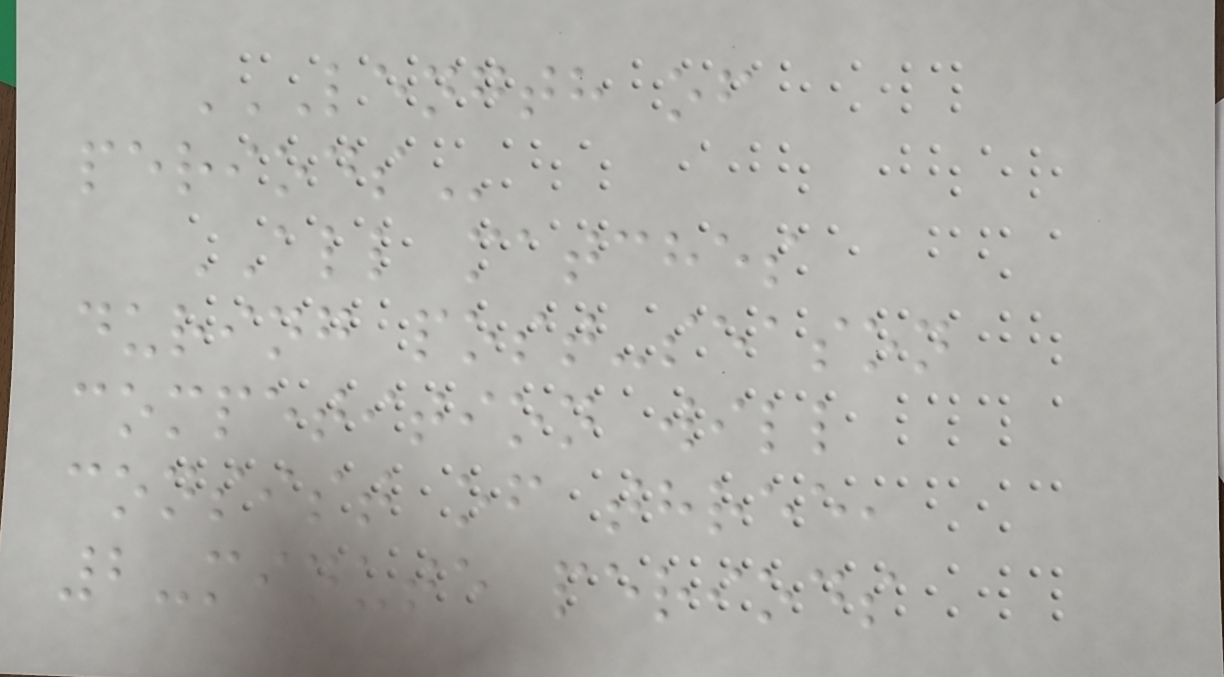LENGTH OF
PERIODS
ALL matches
during post-season
competition will
consist of three,
2-minute periods
